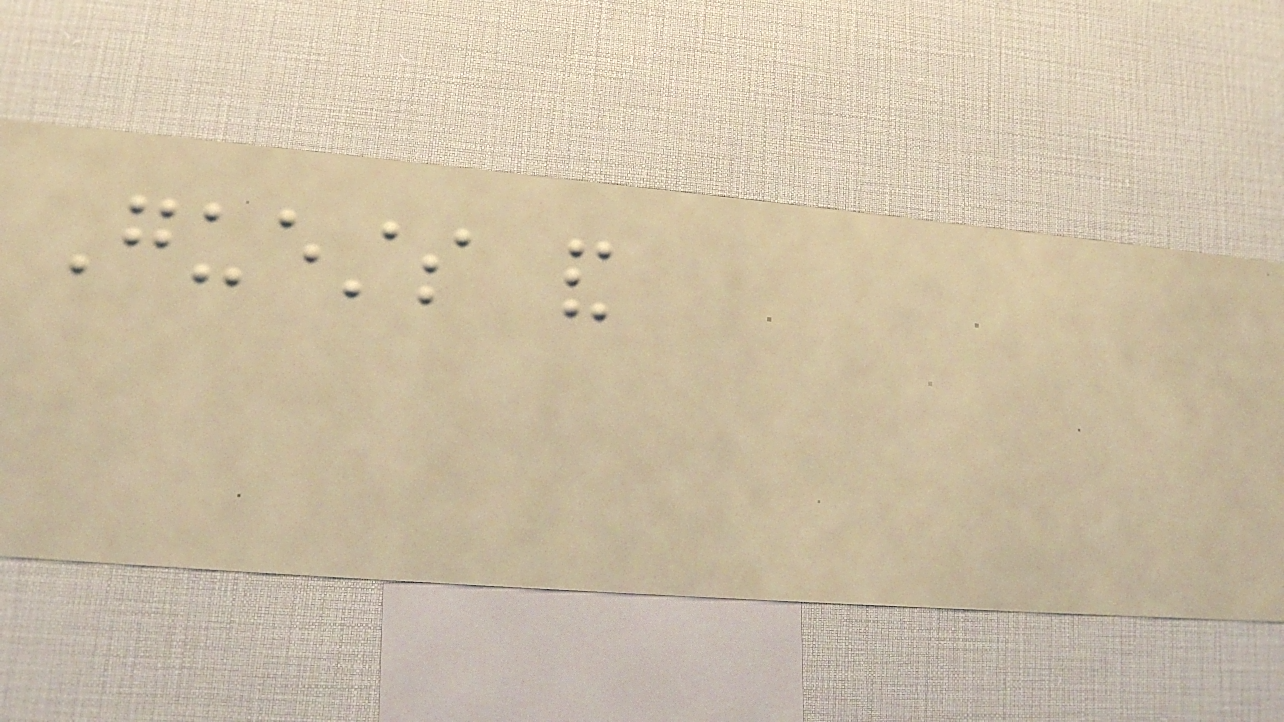Guests and
